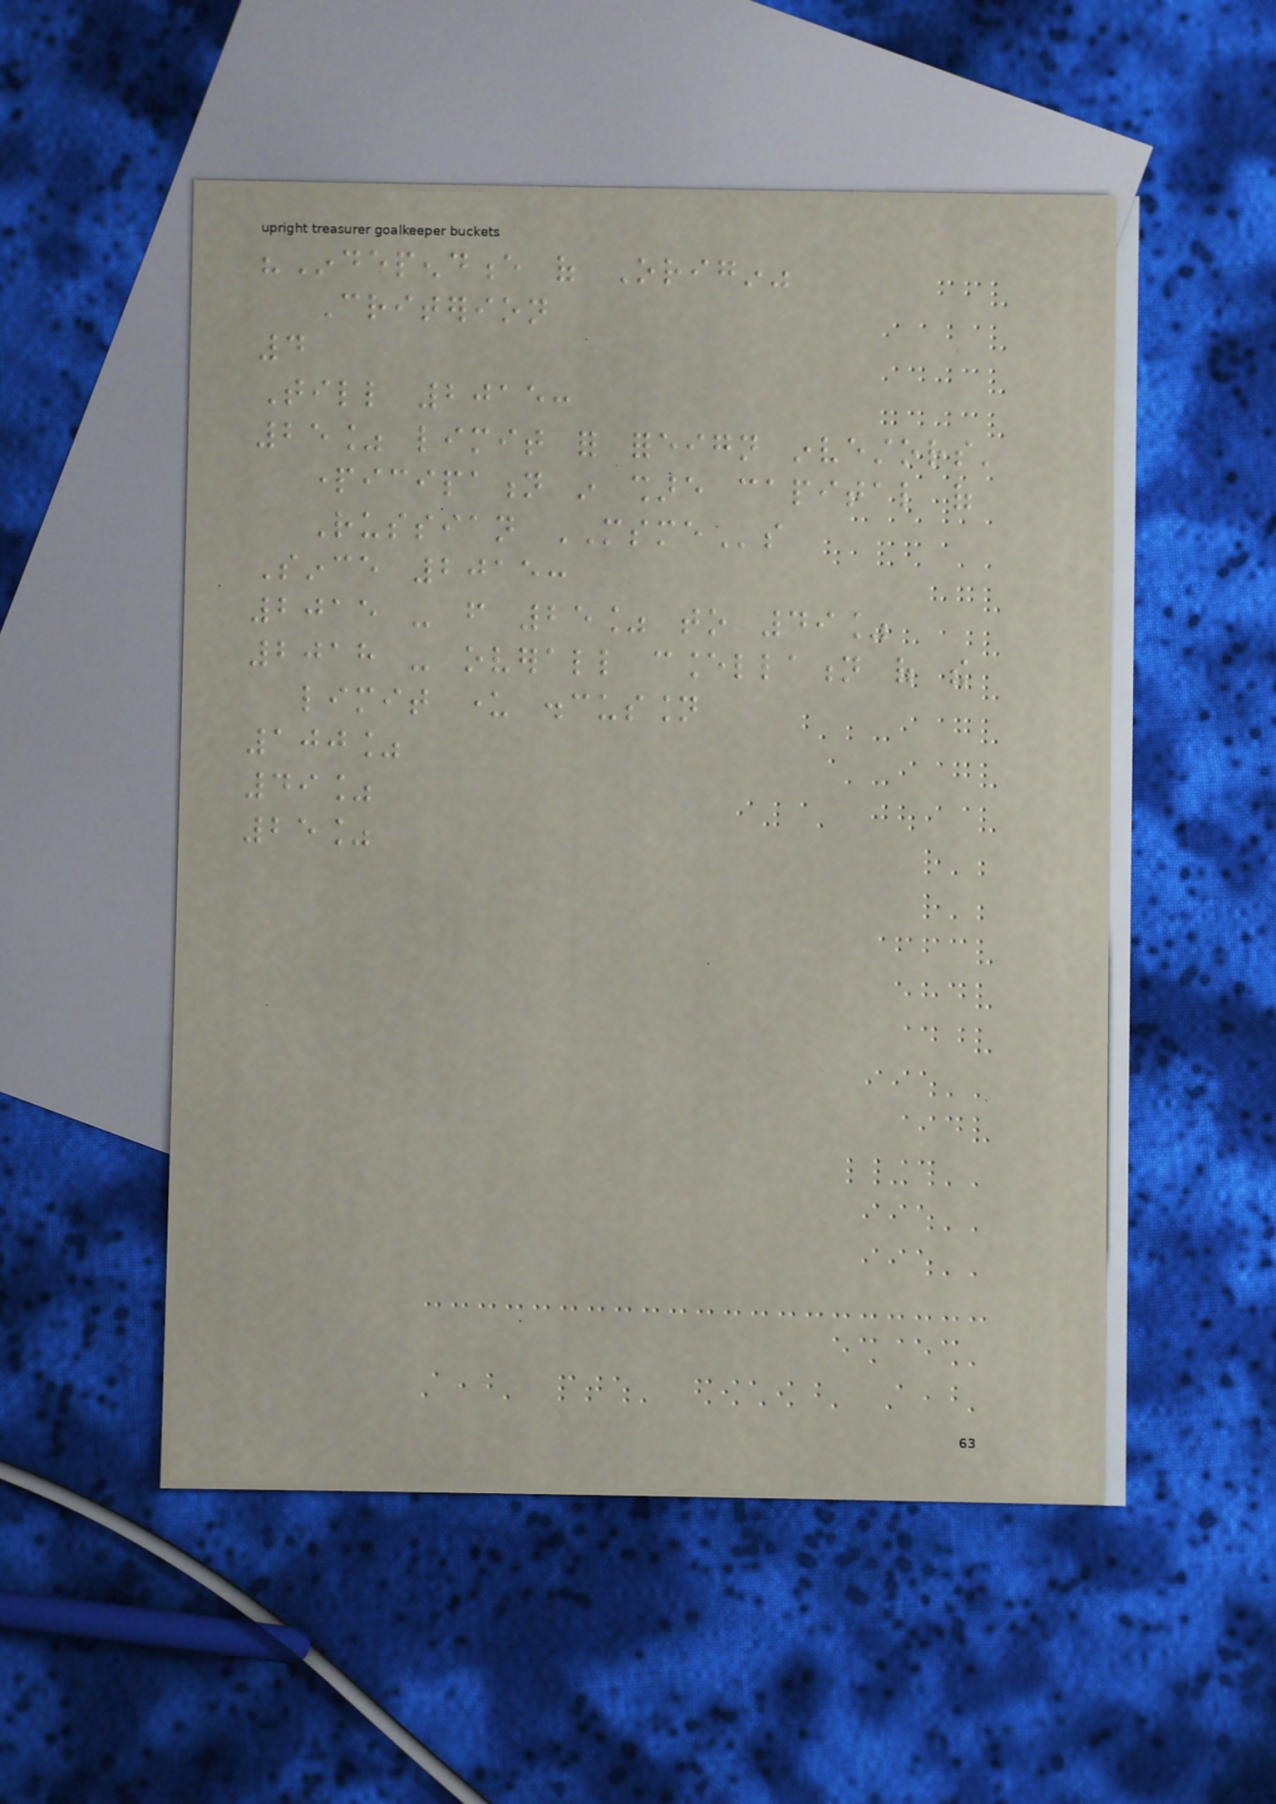"Independence of Origin"
Criterion
4
Till 2015:
25% limit for foreign investors'
participation in share capital of
Russian MSMEs
Since 2015:
2015 - from 25% to 49%
2018 - overall cancellation of the
limit under discussion
100%
49%
25%
